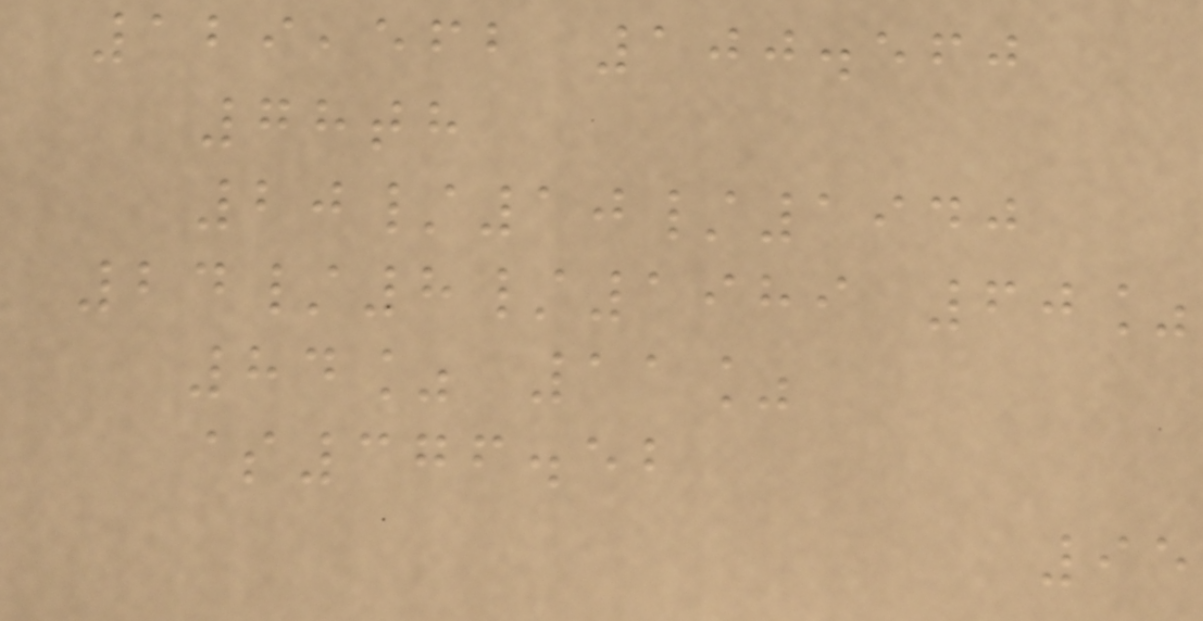129,562 100.560
78th
20/10/1940
24/8/1989 60%
84% 11%
$376.52
95
